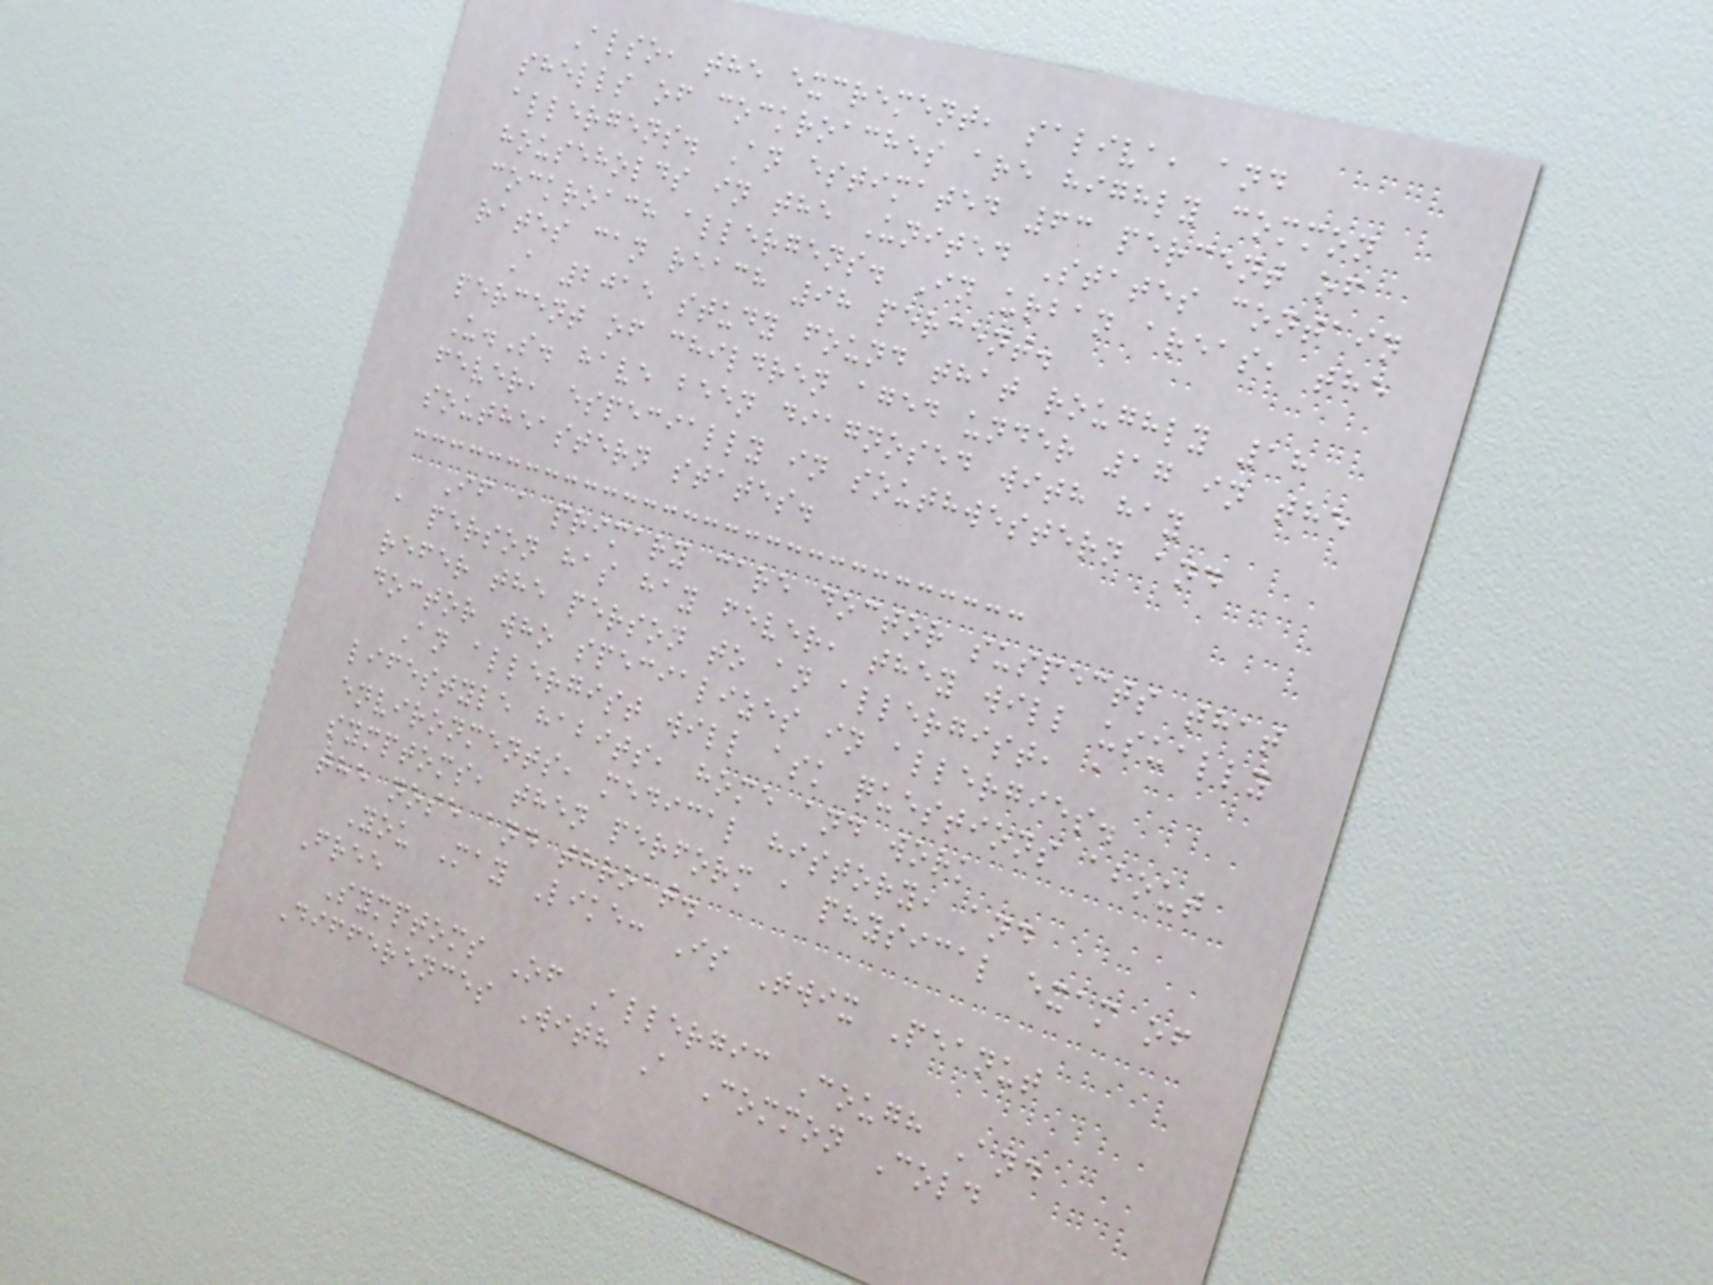Also, the excrement, saliva, and
shells of cockroaches are highly common
allergens. An estimated 63 percent of
households in the United States contain
cockroach allergens. In urban areas, the
rates can reach 98 percent.
A 2015 study found that roughly 18
percent of children aged under 17 in the
U.S. have been diagnosed with hay
fever, especially in southwestern and
southeastern states.
If a primary care doctor suspects that
a person has hay fever, they will usually
refer the person to an allergist, a
doctor who specializes in allergies.
An allergist will ask questions about
lifestyle habits, home and work
environments, medical history, and
symptoms, then perform a physical exam of
the nose and throat.
You May Like: Is Twix Peanut
Free
Symptoms Of Allergic Cough And
Differences With A Common Cold
